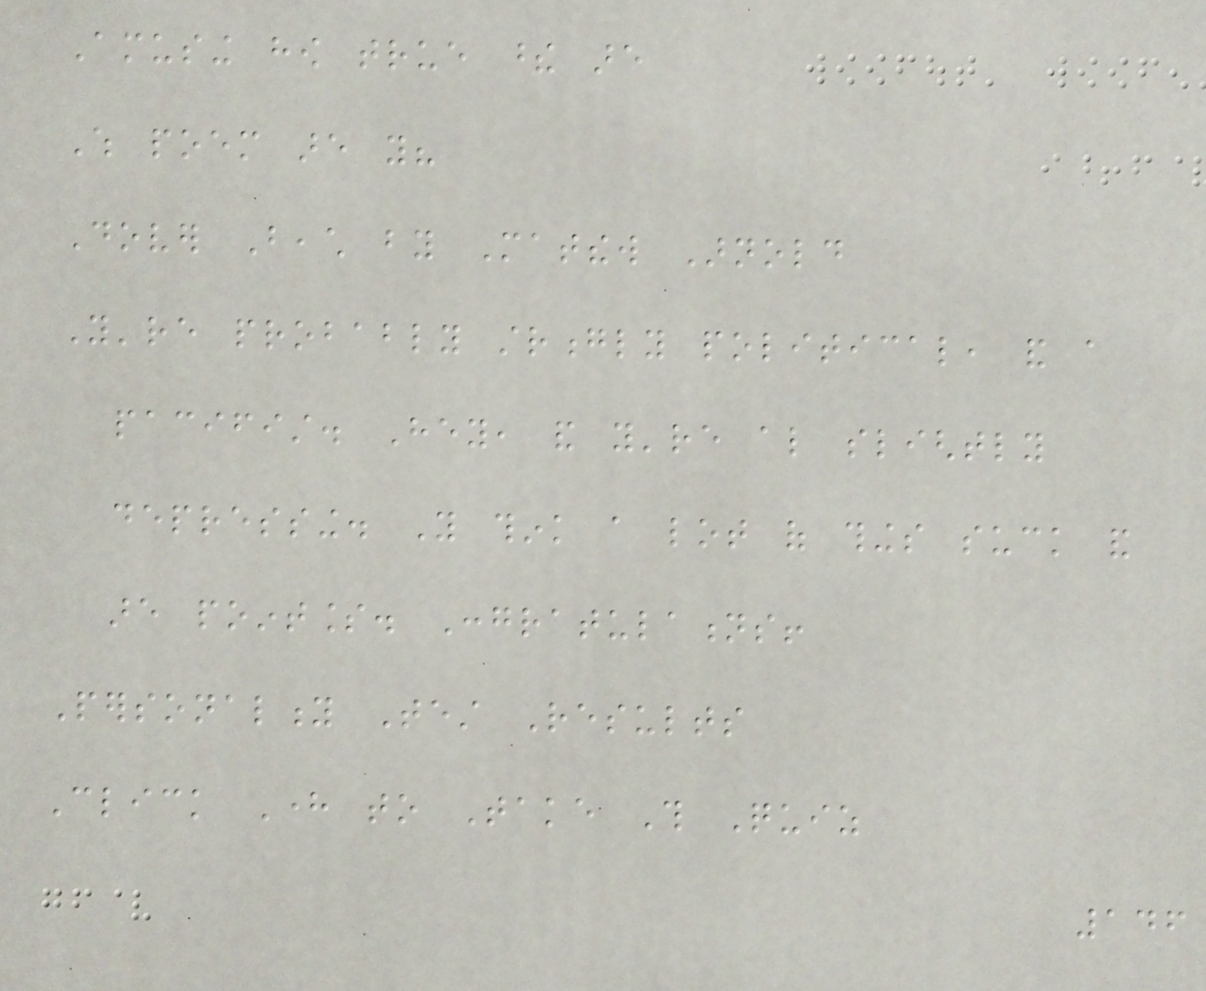Amusing how true these are
Which poem are you?
Dover Beach by Matthew Arnold
You're probably strongly political, and a
pacifist. Hey, and you're also slightly
depressing. You think a lot of things suck and
are pointless. Congratulations!
Personality Test Results
Click Here to Take This Quiz
146
